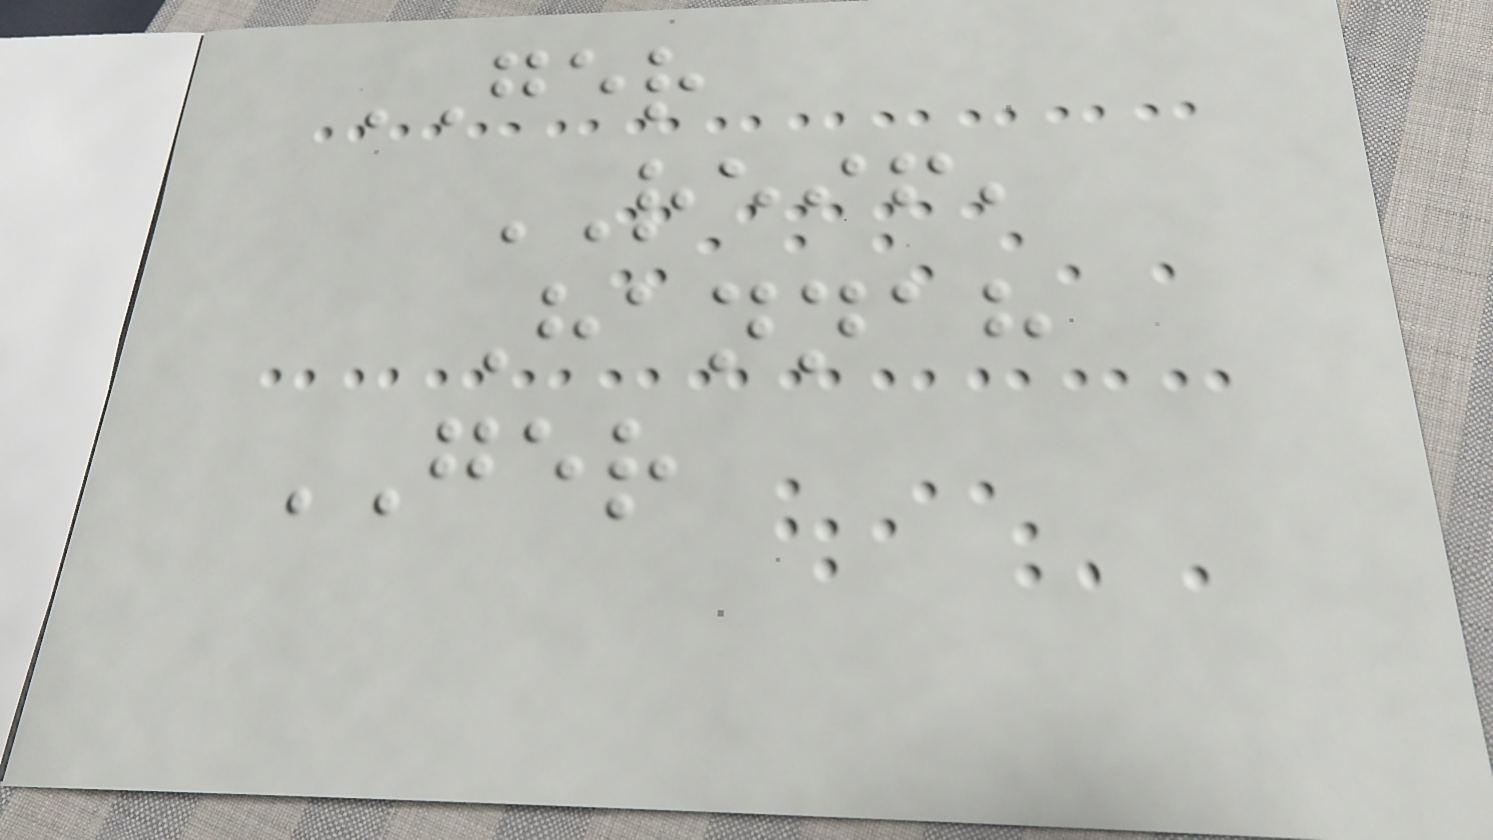GER
REIF,
Hannah
GER
